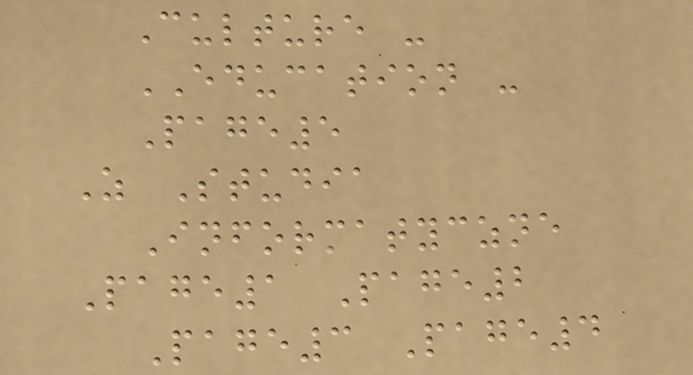Culture -
EDUCATION -
Page5
Z Studia
Informatyczne
Page1 Page2
Page3 Page4
